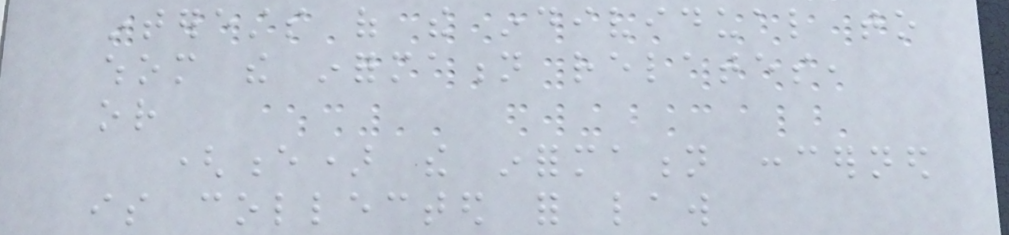interests of the individual to
whom the information relates,
or
(e) the information concerned
is collected for law
